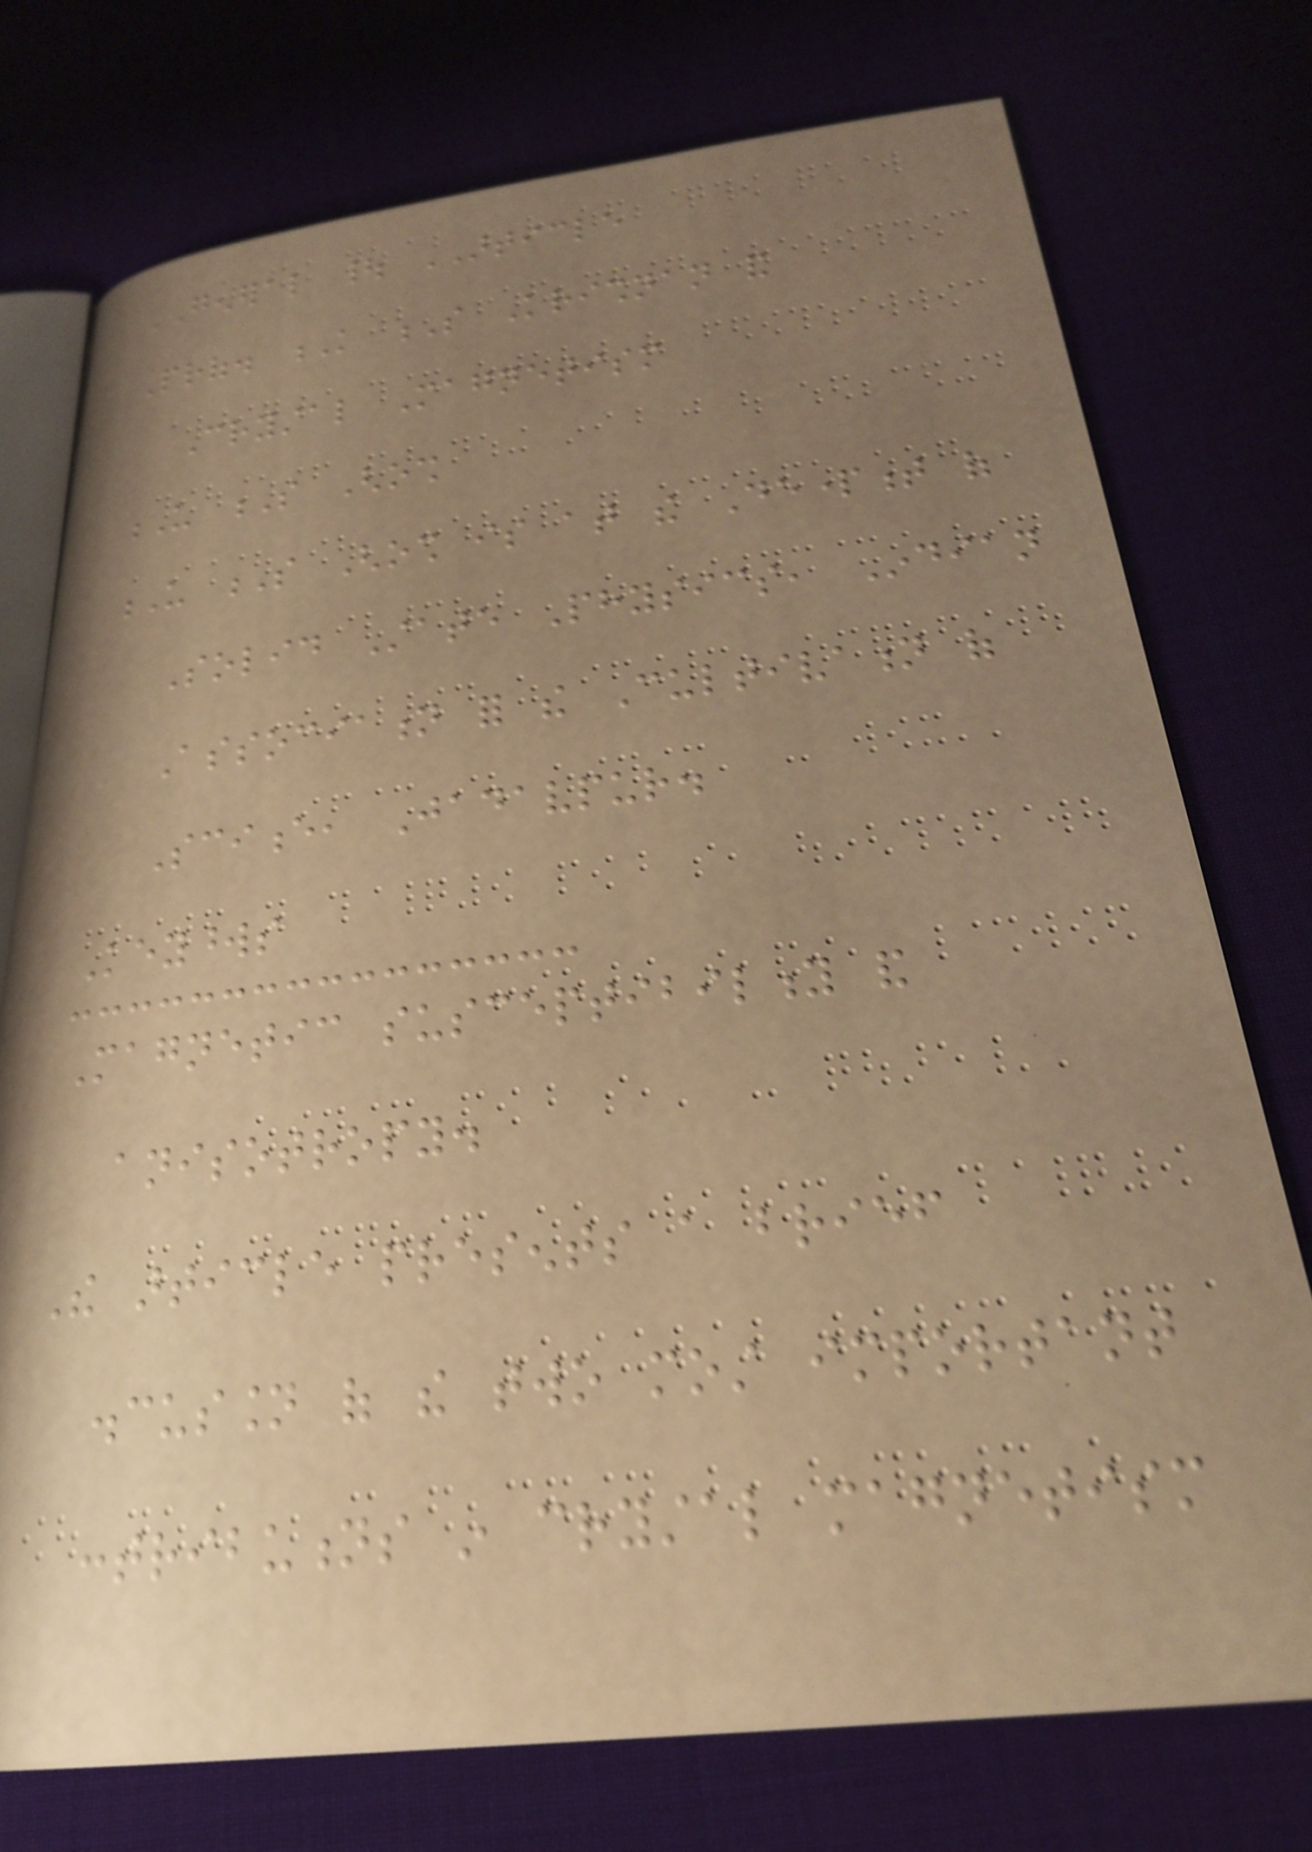GENERAL | ARTICLE
Prof. K S Krishnan and
Crystal Magnetism
U S Ghosh
U S Ghosh is at the Department of
Solid State Physics, Indian
Association for the Cultivation of
Science, Jadavpur.
Keywords
Magnetic susceptibility and
anisotropy.
The article presents a brief
discussion of the two most important
contributions in crystal magnetism
